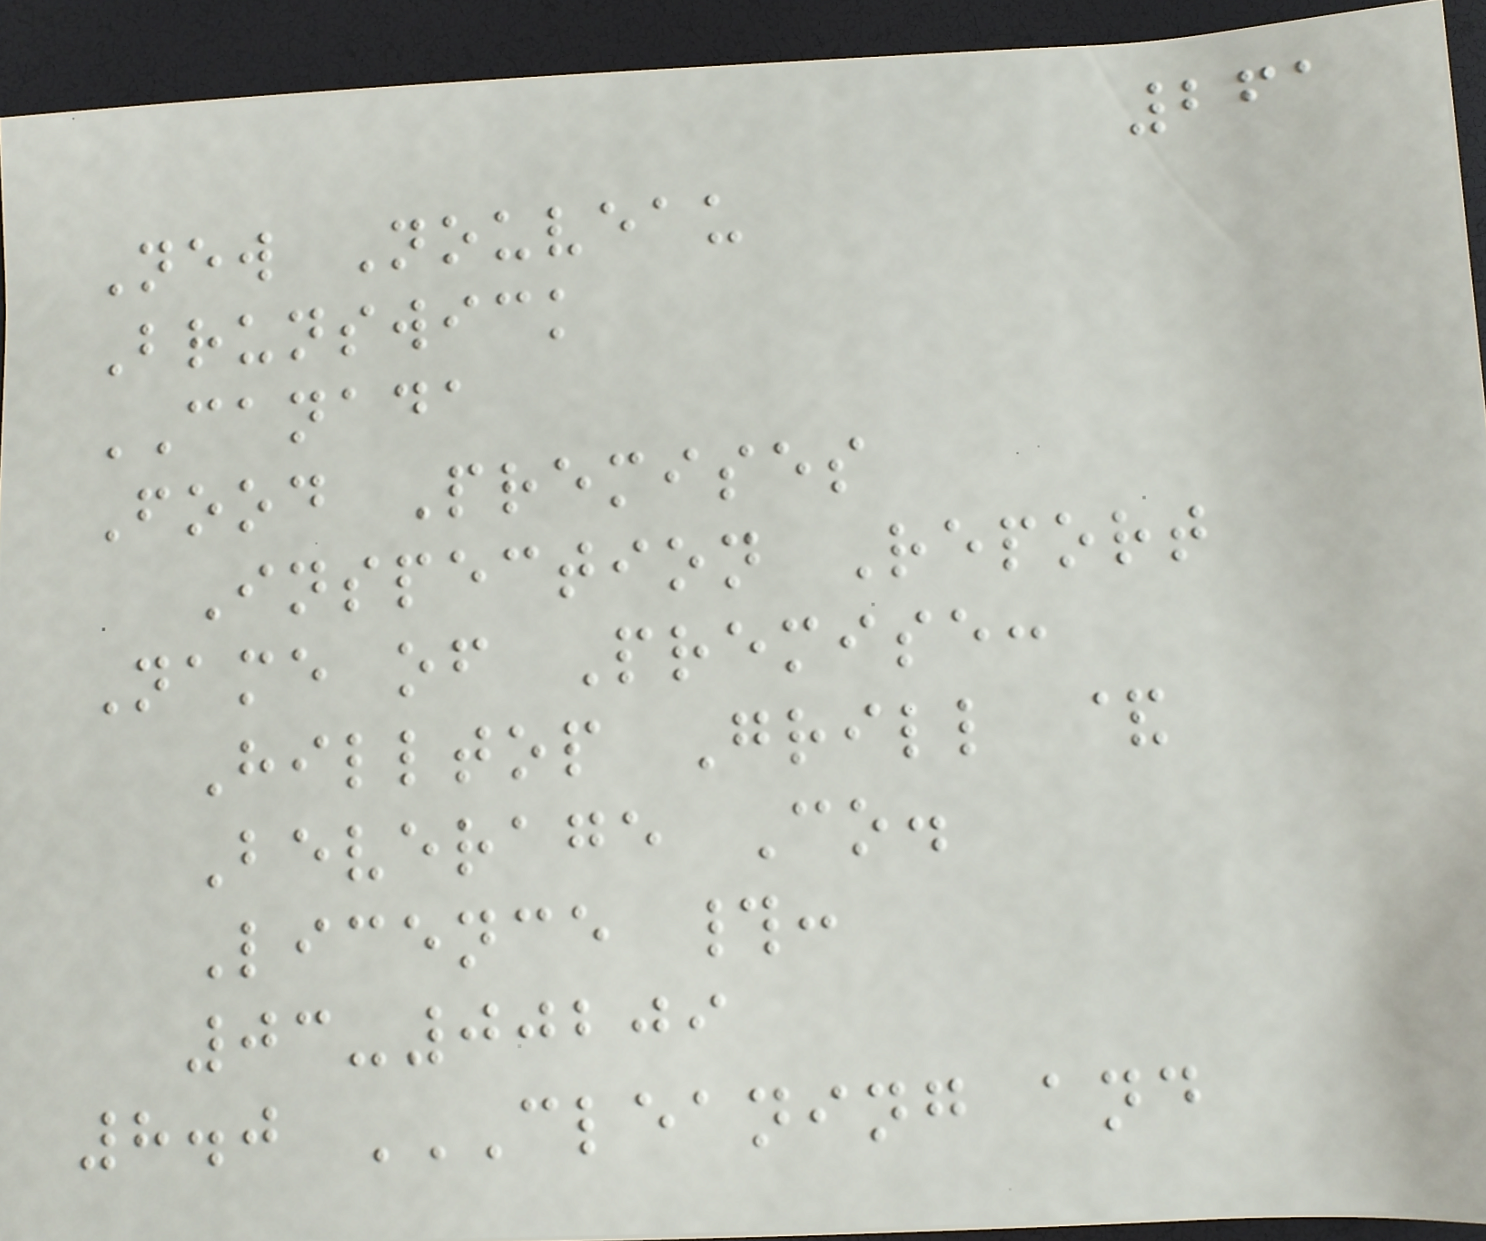261
New Nouveau
Brunswick
CANADA
Food Premises
Inspection Report
Name of Premise:
Hilltop Grill &
Beverage Co.
Licence #:
03-00209
8.0 CLEANING AND
